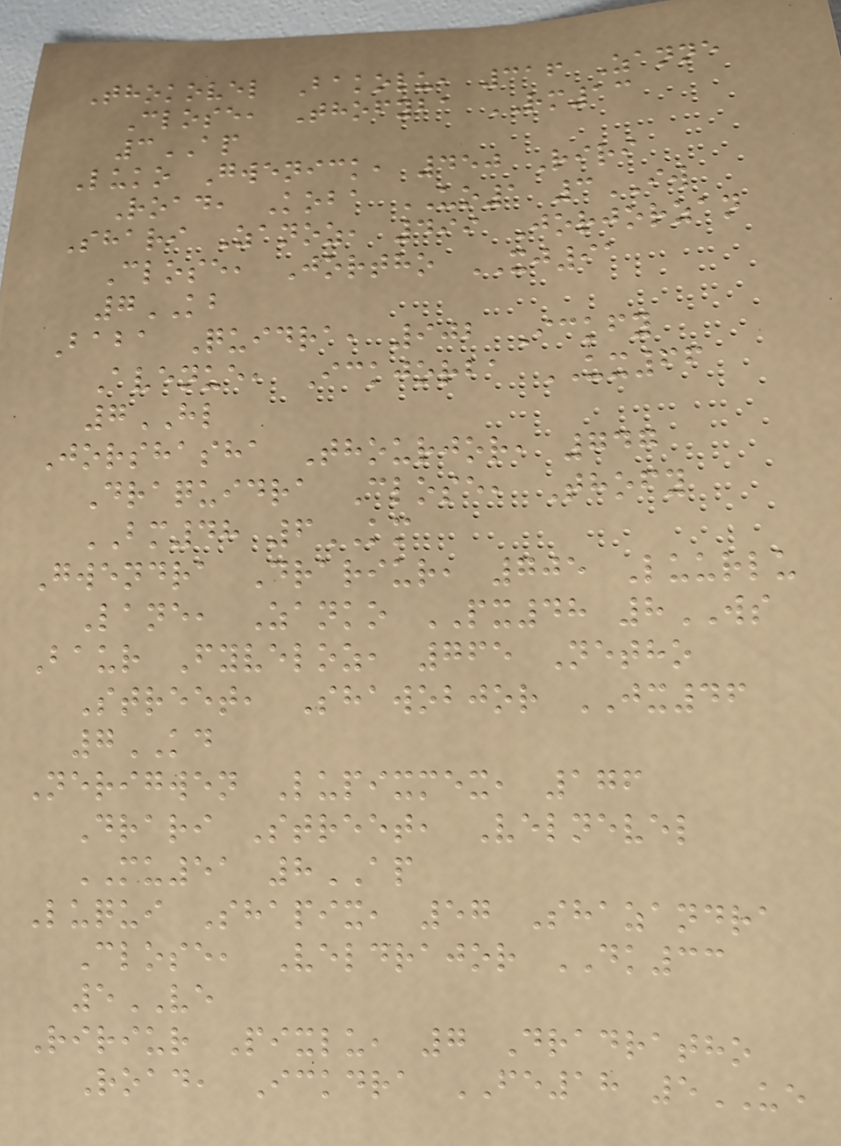Thokovel Bakolu, 316 Zanne
Close, Thofyba RM13
3AP
Luko Gwenick, 450 Riri
Road, Koba UO1 3IW
Shari Zanoz, 499 Jorjorzan
Close, Jortho XJ91
7KB
Baba Quidra, 902 Ickfy
Avenue, Ickjorba UX66
7HL
Jorshasha Thourjor, 747
Draquidra Close, Thofy
BM48 6KM
Gwendra Drariur, 705 Luurlu
Lane, Zanko PX48 8WS
Baur Fyveloz, 765 Netho
Street, Shawobjor JX46
7KD
Nerigwen Lupixmex, 176
Drari Street, Velnevel
MU51 8AP
Luqui Shapix, 57 Shazandra
Close, Veldrajor DK33
5VE
Ririur Pixlu, 7 Dradratho
Road, Ickdra FE18 5UE
